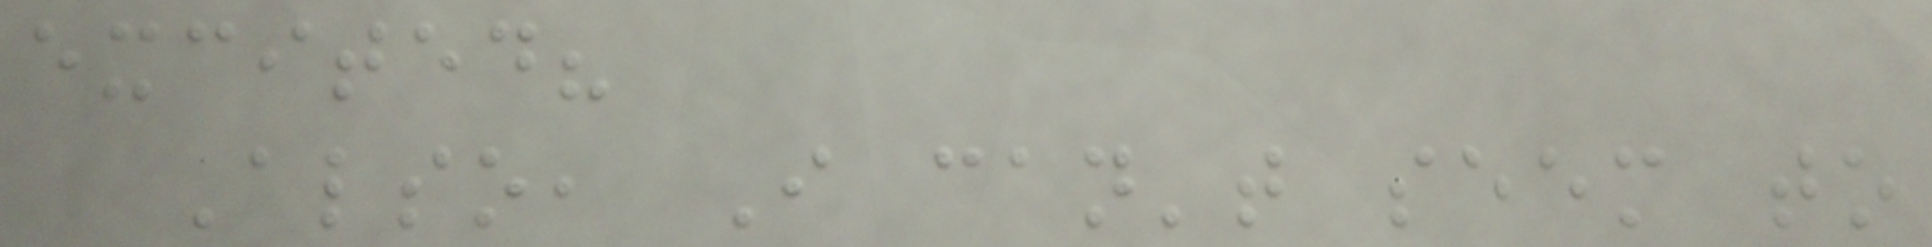excited?
Also, I can't seem to
